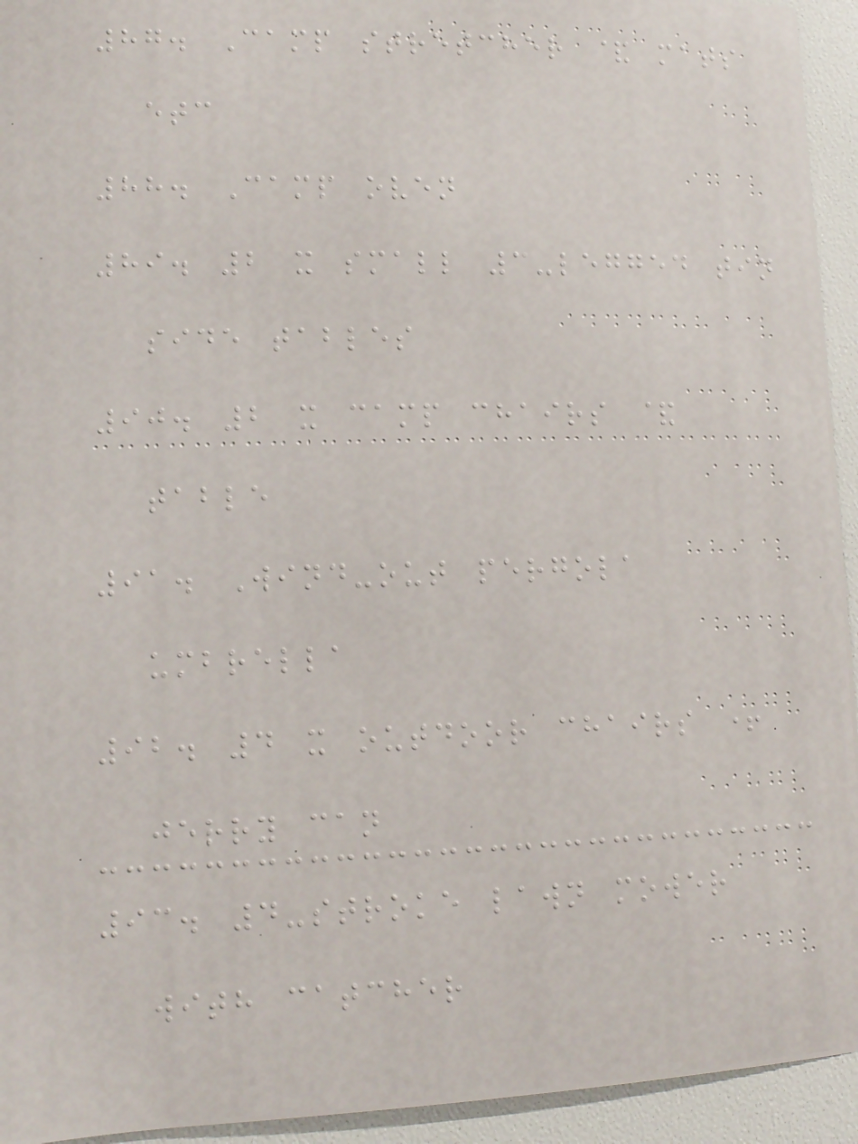87. Camp stretcher & mats
etc
88. Camp oven
89. 2 x small 3-legged tin
side tables
90. 2 x camp chairs &
table
91. Wind-out pergola
umbrella
92. 4 x outdoor chairs +
jerry can
93. 4-stroke lawn mower
with catcher
